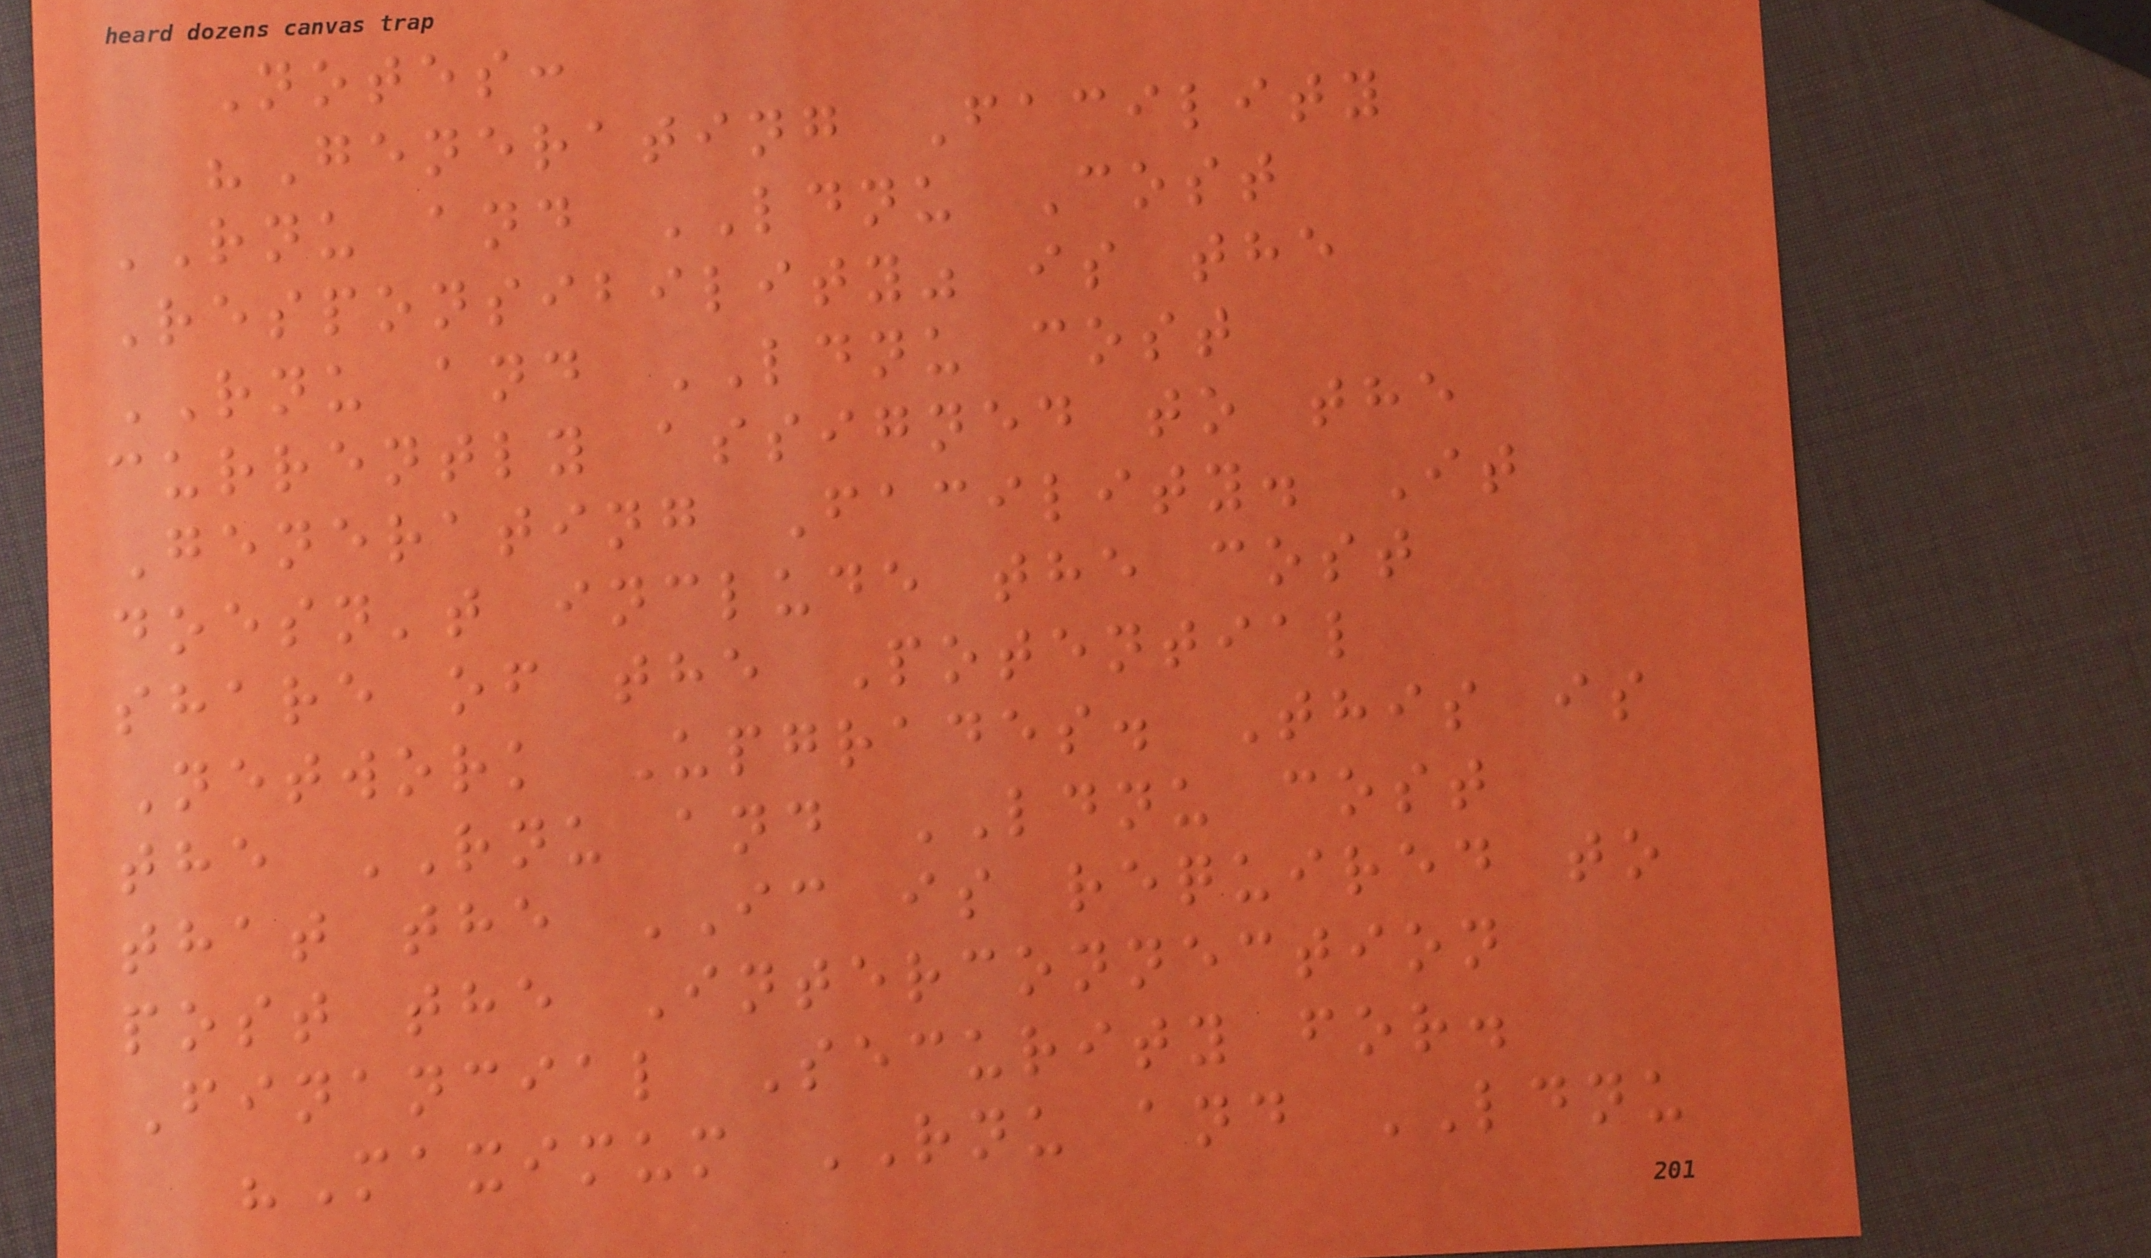Notes:
"Generating Facility
RNU and LDNU Cost
Responsibility" is the
RNU and LDNU cost
currently assigned to the
Generating Facility. It
doesn't include the cost
share of the Potential
Network Upgrades. This is
the RNU and LDNU cost
that the IC is required to
post the Interconnection
Financial Security for.
"Maximum RNU and LDNU
